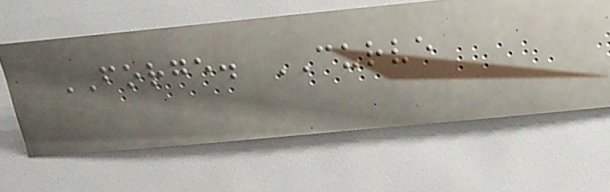FORGE. CURVE
